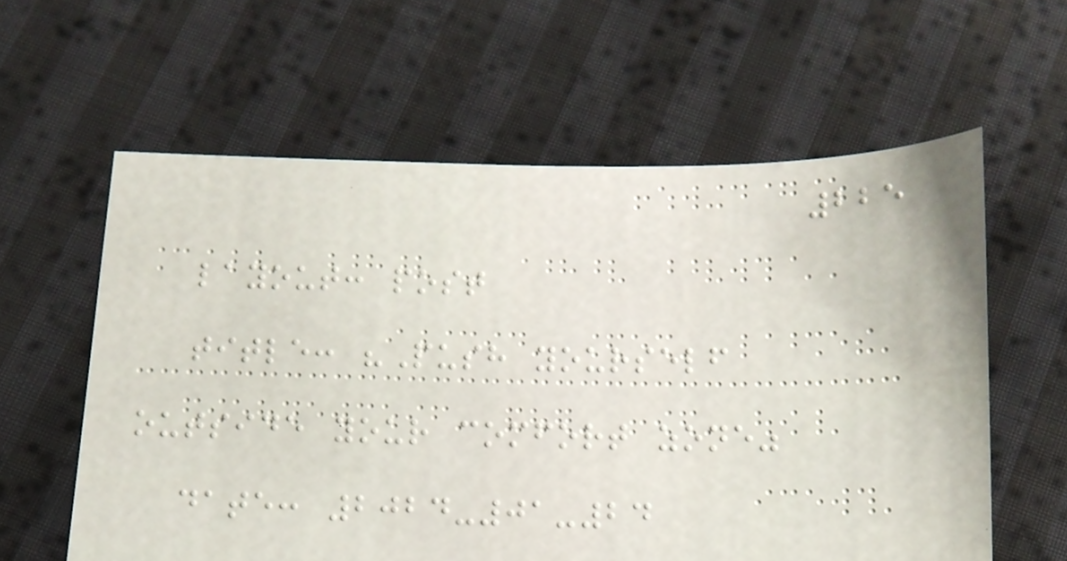225
layout: post
title: "Push yourself
outside your comfort zone"
date: 2024-01-24
